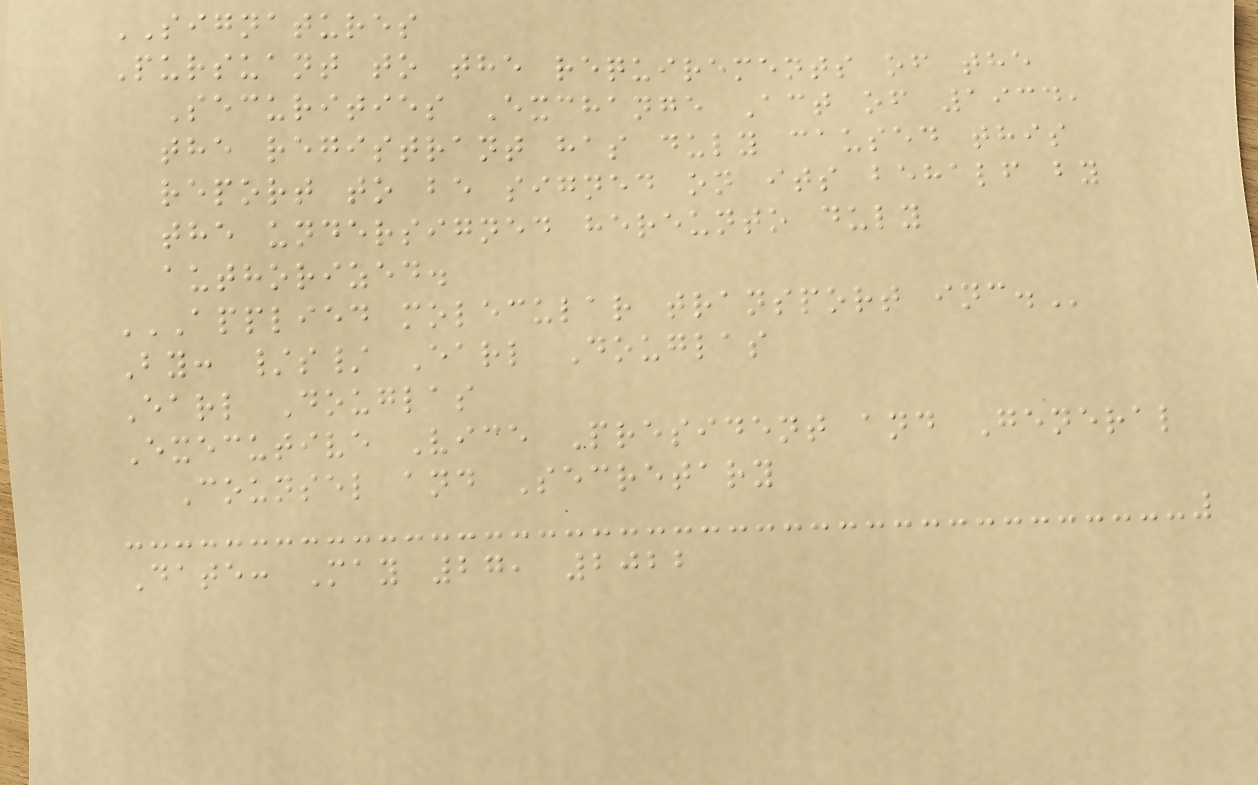SIGNATURES
Pursuant to the requirements of the
Securities Exchange Act of 1934,
the registrant has duly caused this
report to be signed on its behalf by
the undersigned hereunto duly
authorized.
APPLIED MOLECULAR TRANSPORT INC.
By: /s/ Earl Douglas
Earl Douglas
Executive Vice President and General
Counsel and Secretary
Date: May 27, 2022
